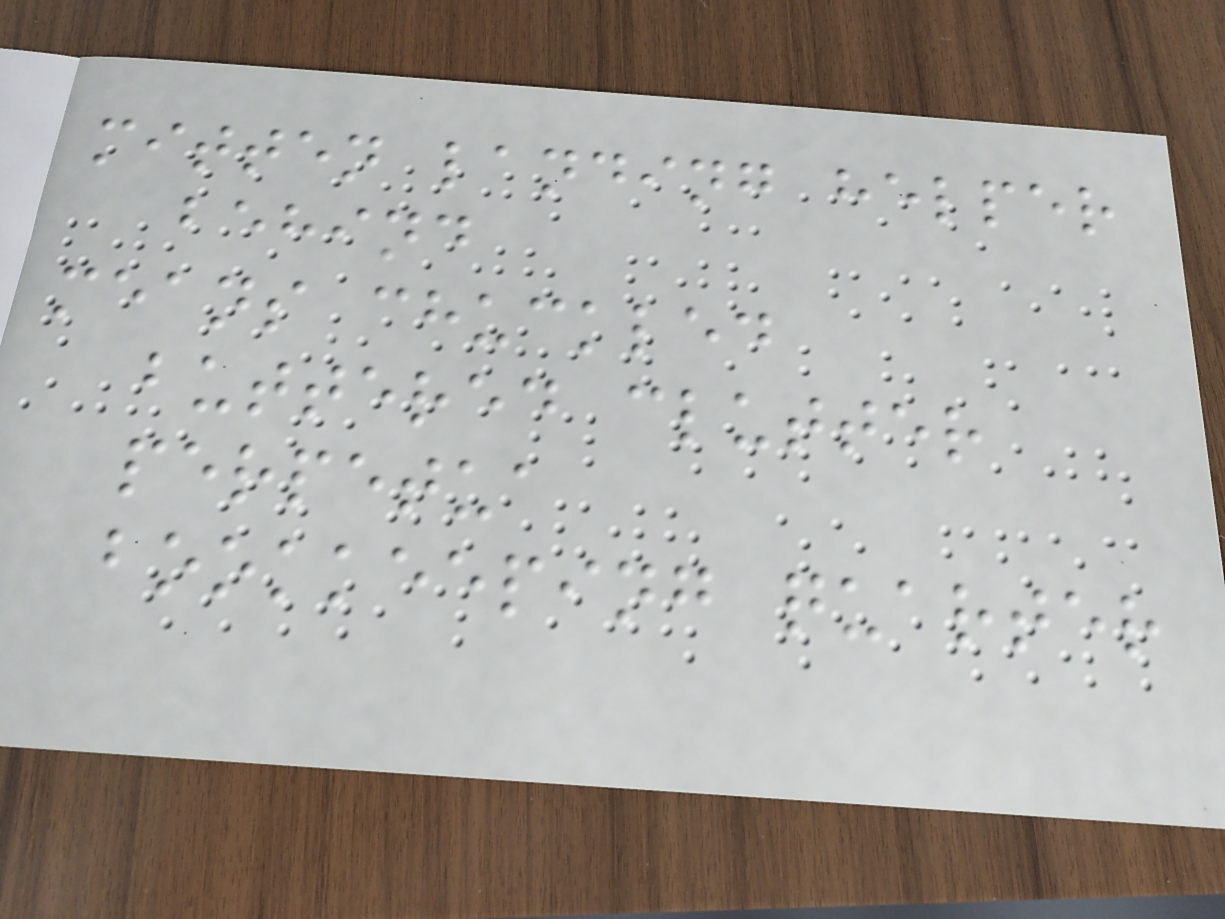mitten landing helper
behind
means chuckled
buttered clutter
perpetua
bookkeeping quarter
